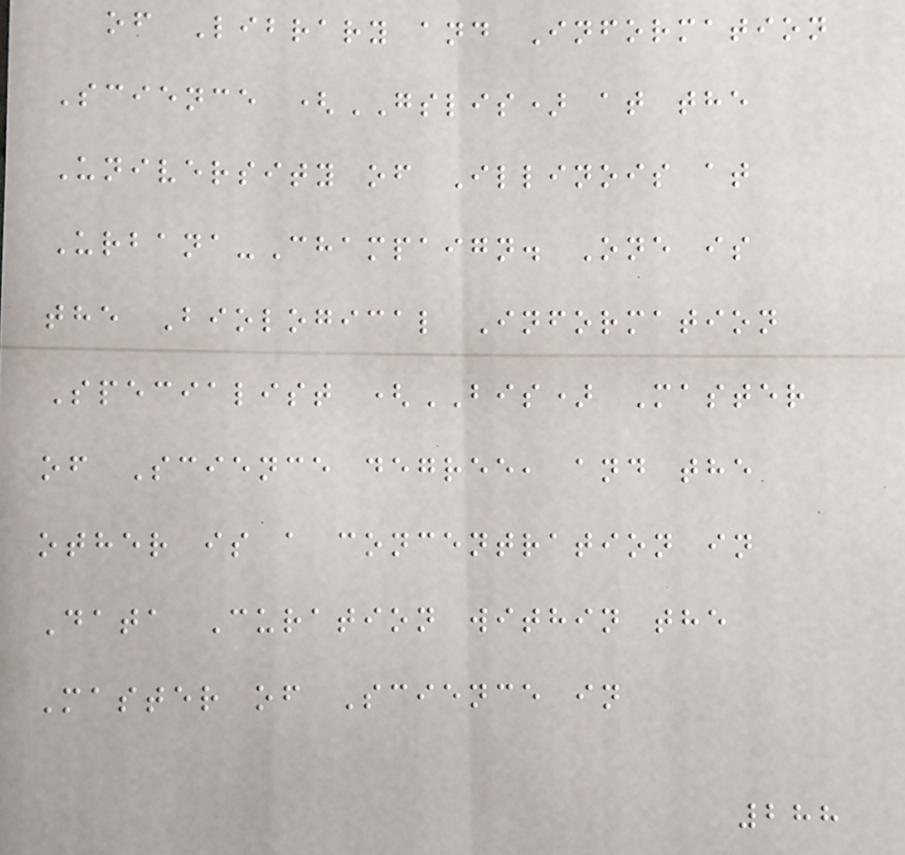of Library and Information
Science (GSLIS) at the
University of Illinois at
Urbana-Champaign. One is
the Biological Information
Specialist (BIS) Master
of Science degree, and the
other is a concentration in
Data Curation within the
Master of Science in
288
